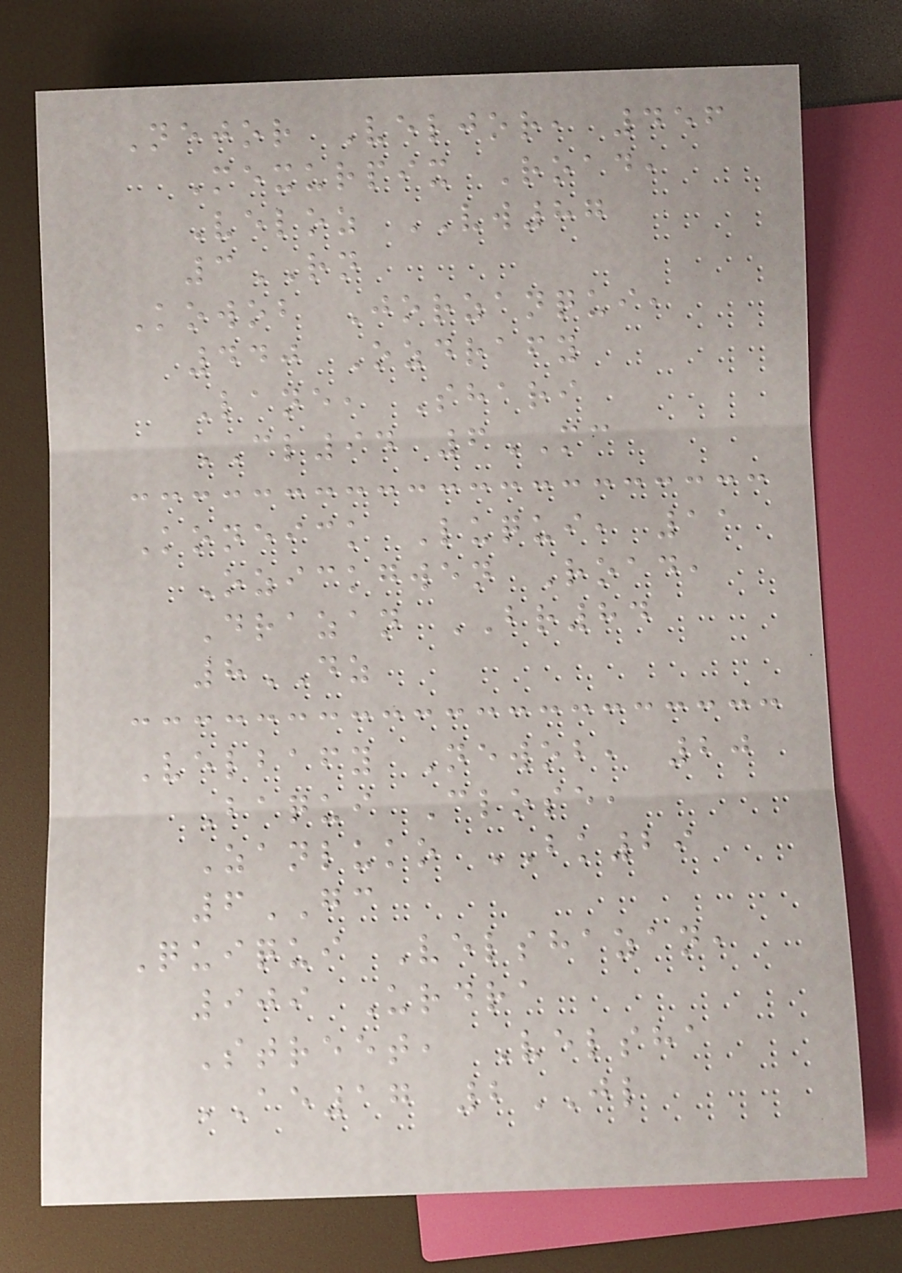Nejor Veljor, 456
Mexurpix Road,
Veloz VW87
3RN
Kowob Jorzanqui,
440 Ozdrafy
Lane, Shari
CL94 6MC
Koneick Luqui, 11
Ozickgwen Road,
Drazan BR84
8DZ
Velbafy Newob, 20
Baqui Close,
Zanluko BK29
6GC
Quiqui Velshazan,
909 Urdra
Street, Velsha
AE17 2JL
